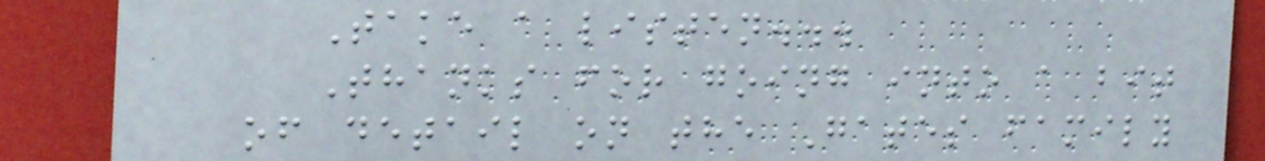Take a listen...
Thanks for going into a bit
of detail on the Gates family
